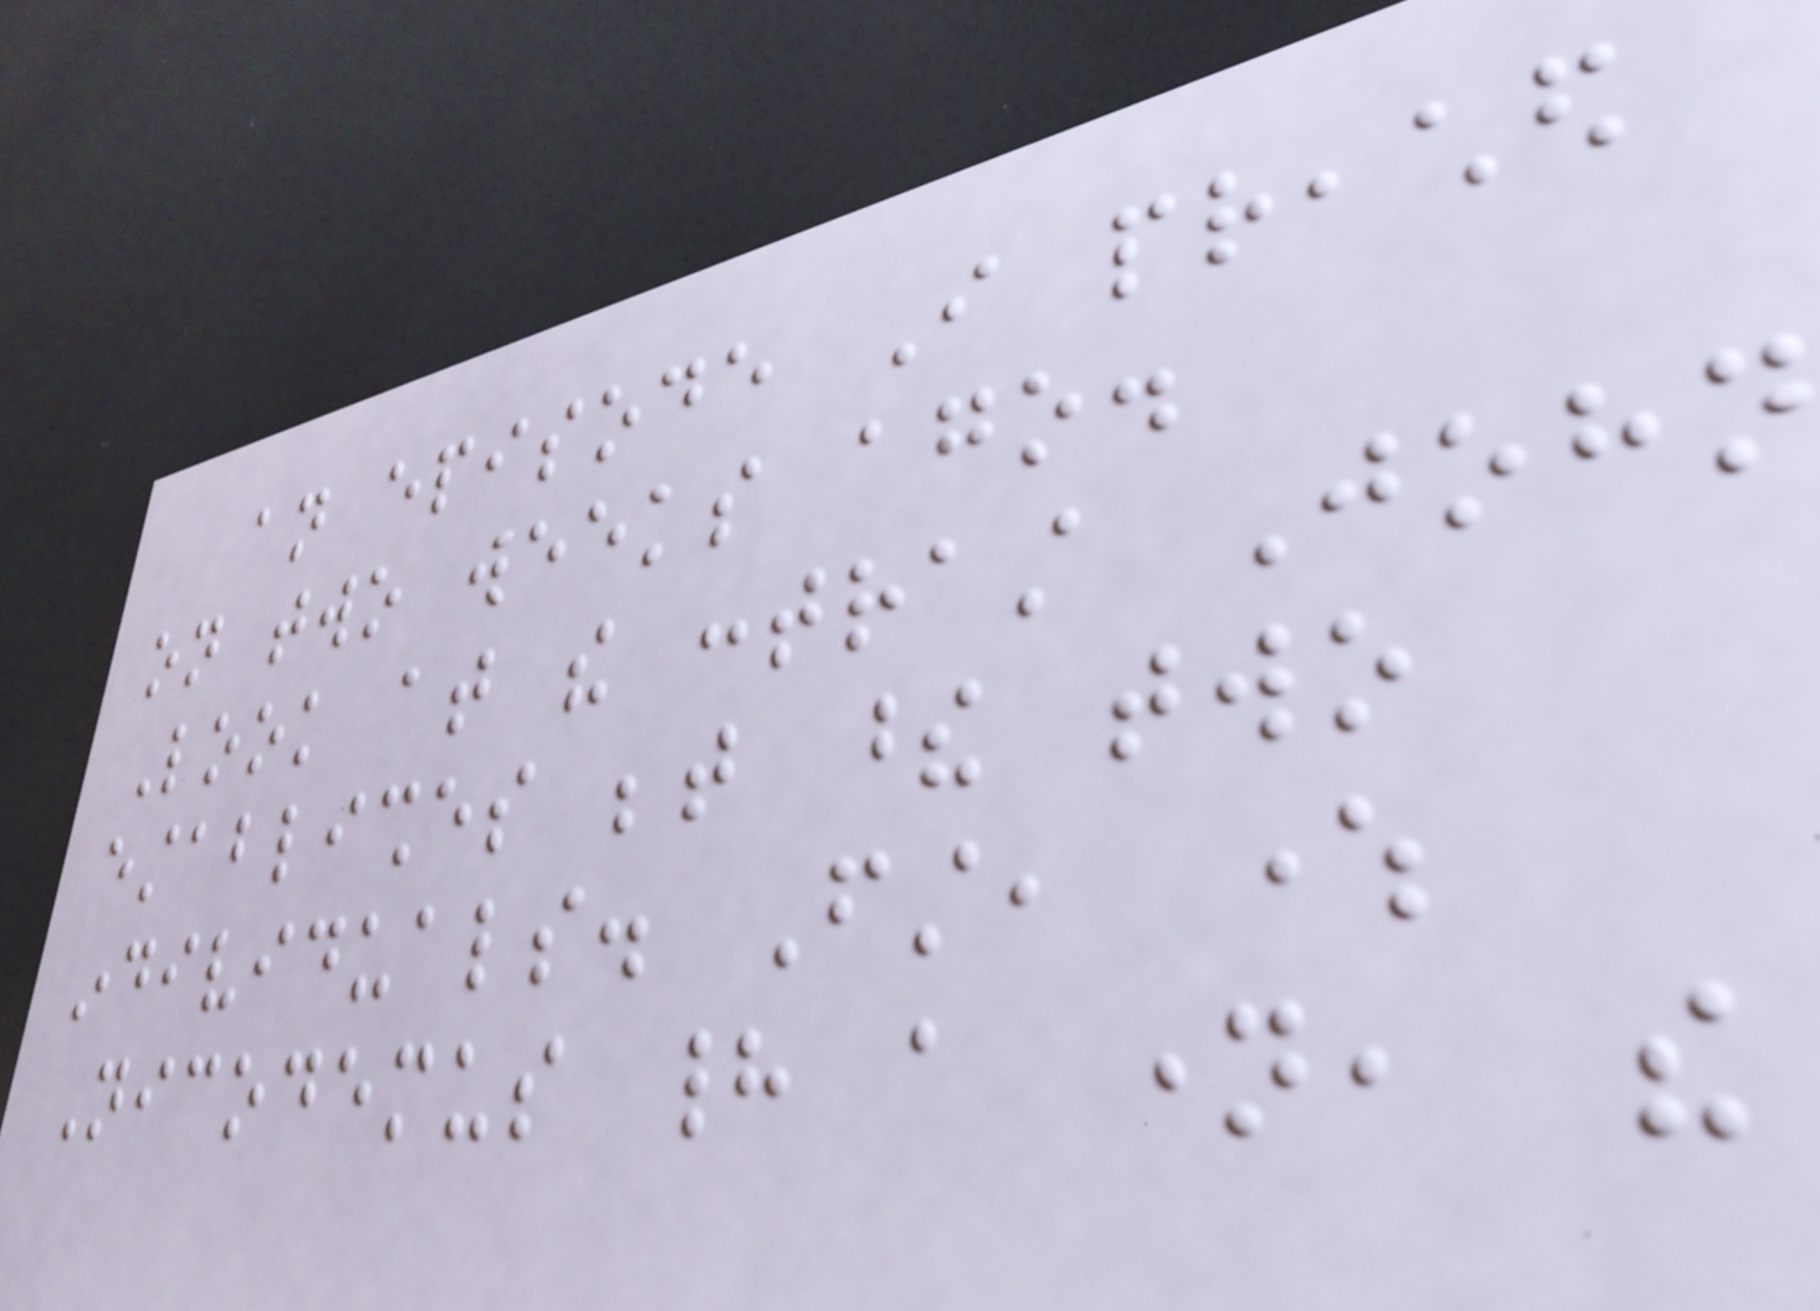an episode I preached
on two weeks ago.
Look at the contrast John
establishes between these two
individuals. First, where
Nicodemus had a name, the
